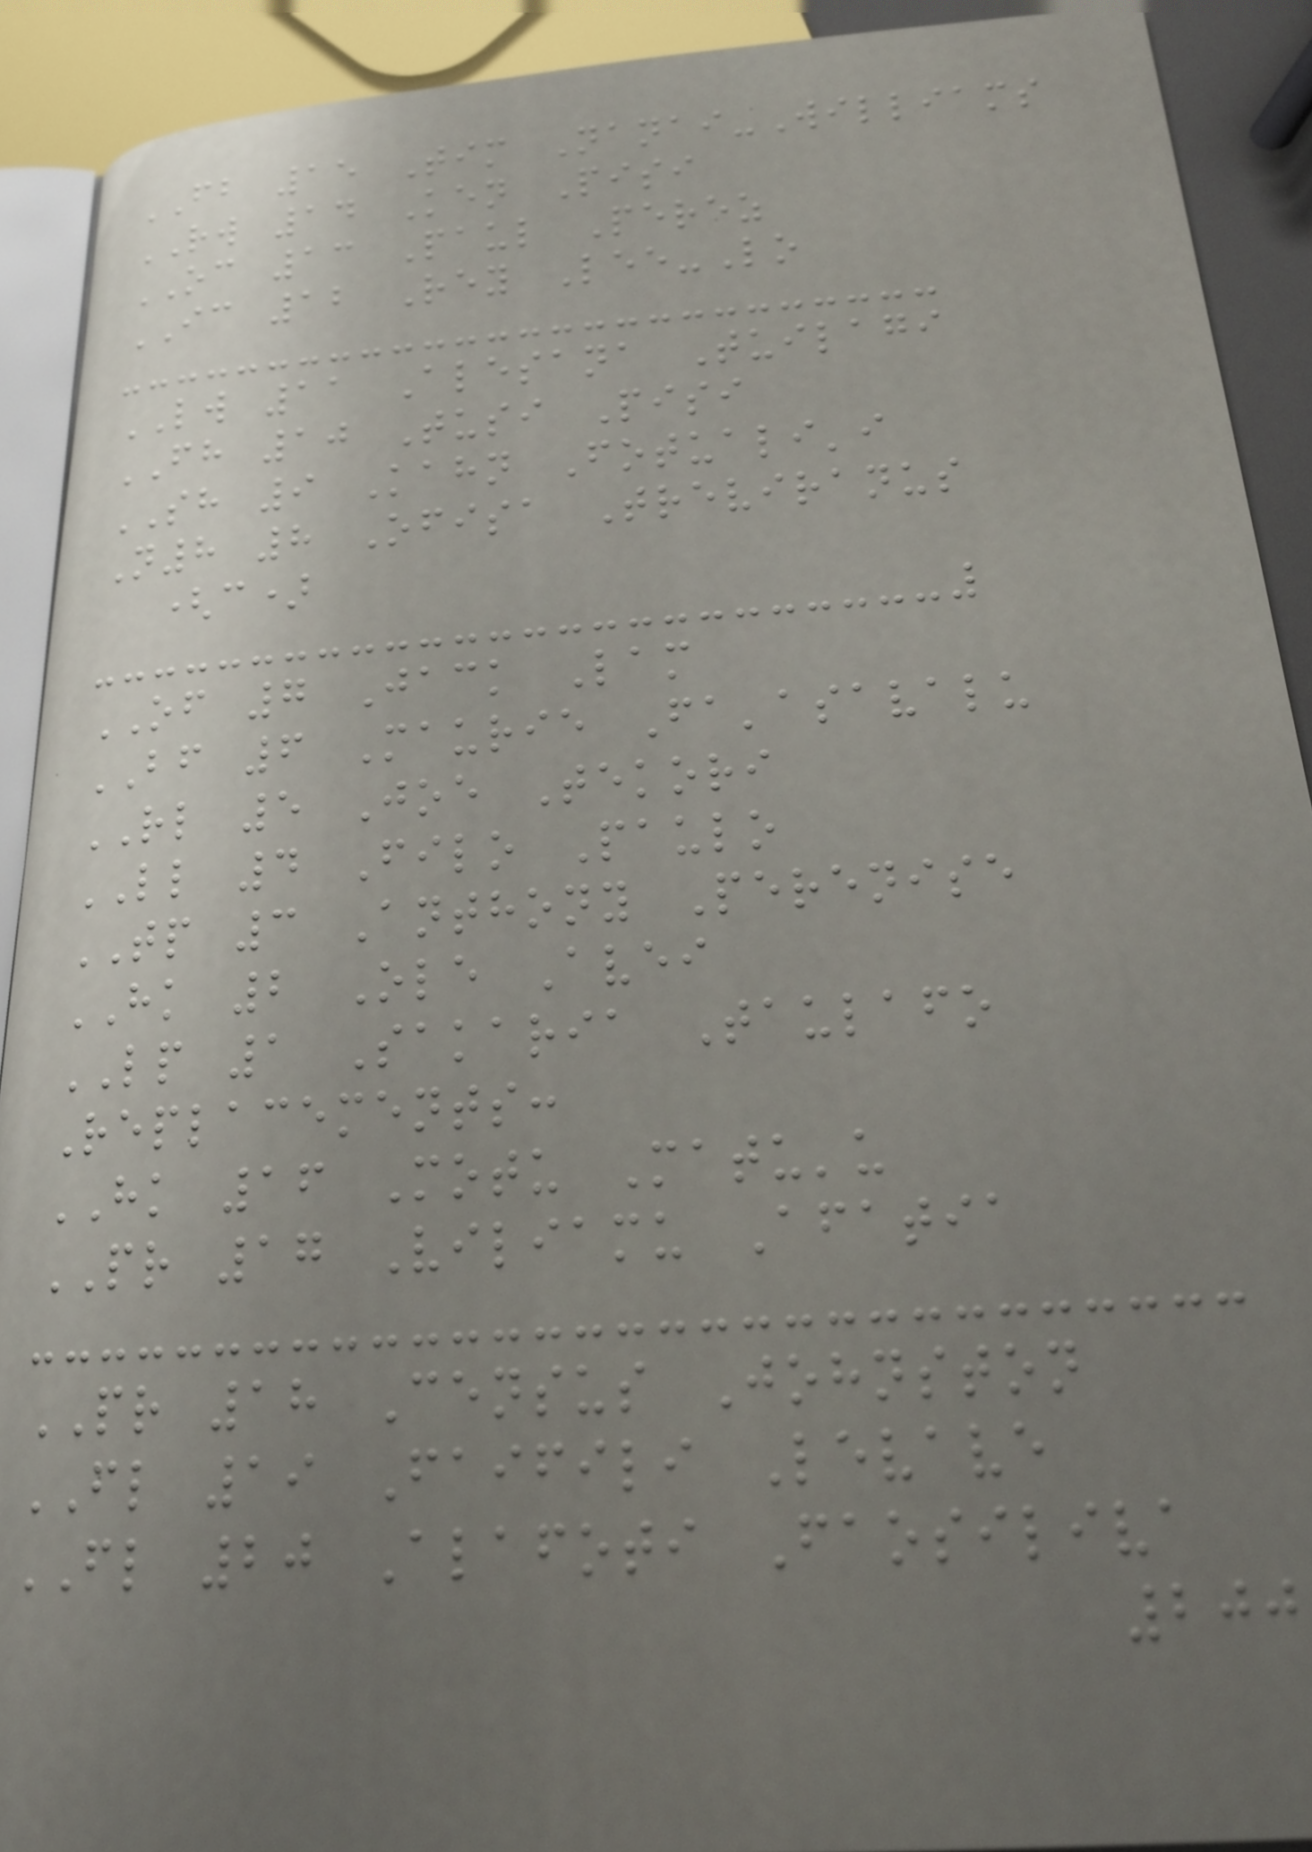FB 15 Tim Nanai-Williams
RW 14 Ken Pisi
OC 13 Paul Perez
IC 12 Rey Lee-Lo
LW 11 Alesana Tuilagi
FH 10 Tusi Pisi
SH 9 Kahn Fotuali'i
N8 8 Ofisa Treviranus
(c)
OF 7 Jack Lam
BF 6 Maurie Fa'asavalu
RL 5 Joe Tekori
LL 4 Filo Paulo
TP 3 Anthony Perenise
HK 2 Ole Avei
LP 1 Sakaria Taulafo
Replacements:
HK 16 Motu Matu'u
PR 17 Viliamu Afatia
PR 18 Census Johnston
FL 19 Faifili Levave
FL 20 Alafoti Faosiliva
200
